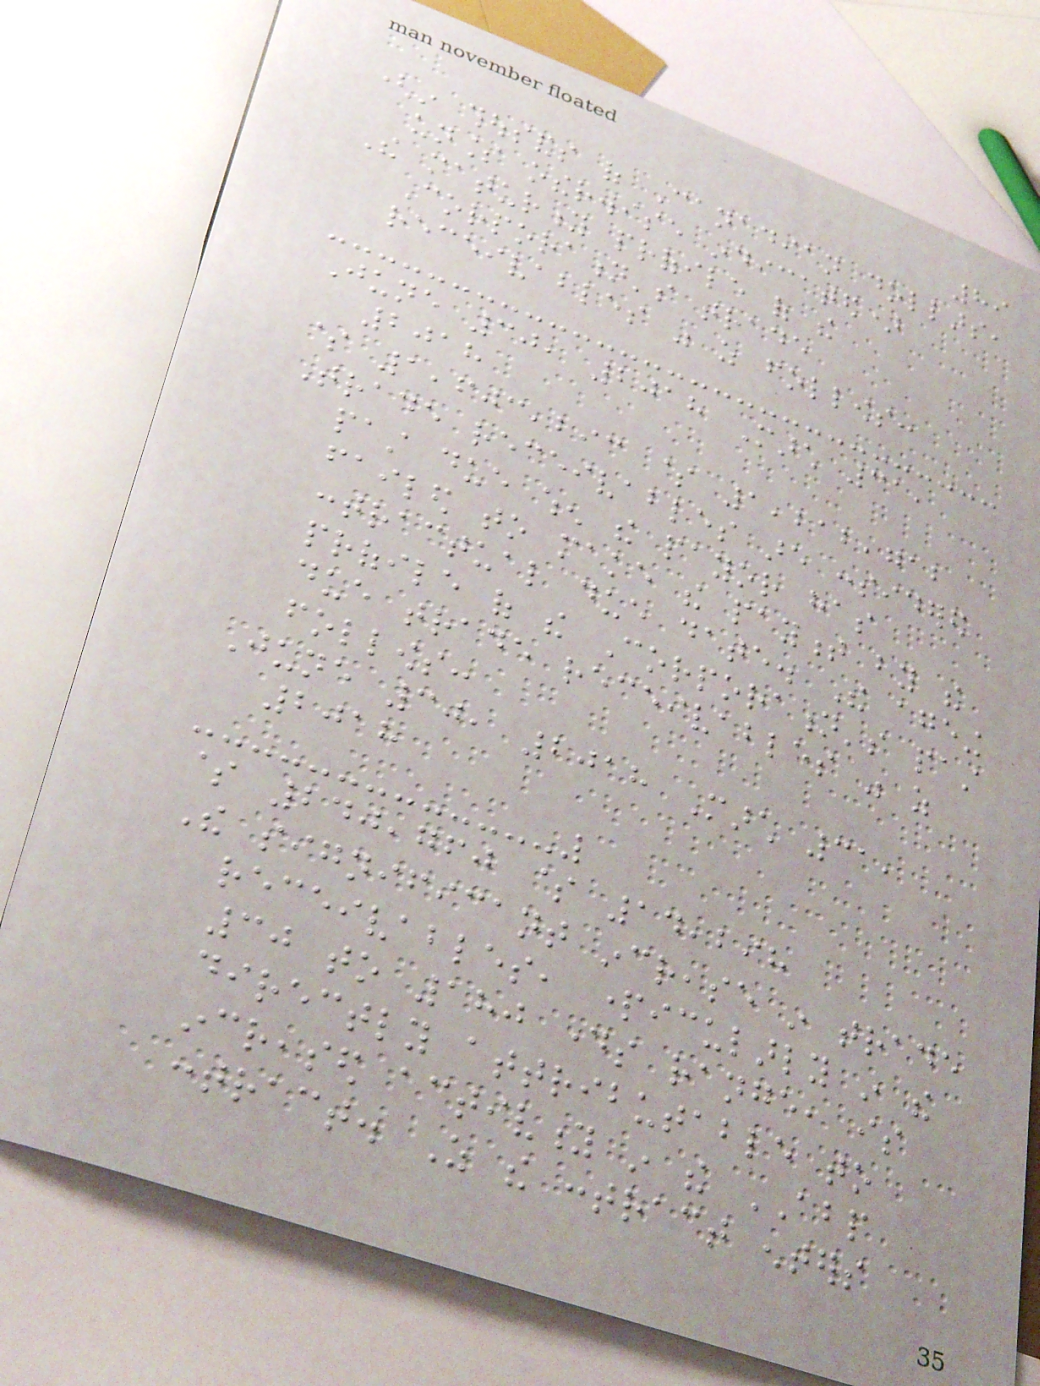89
(in thousands of Canadian dollars,
unless otherwise indicated)
The maturity profile of the
Corporation's trade
receivables was as follows:
June 30, 2018 March 31,
2018
$ 1,603,293 $ 1,212,712
Trade receivables are considered
past due when the payor has
failed to make the payment by the
contractual due date. The ageing
profile of the Corporation's past
due trade receivables was as
follows:
June 30, 2018 March 31,
2018
$ 240,760 $ 14,298
The significant increase in trade
receivables, particularly in the
30 to 180 days range, is
directly attributable to
increased activity in the ABP
contract. As the contract enters
